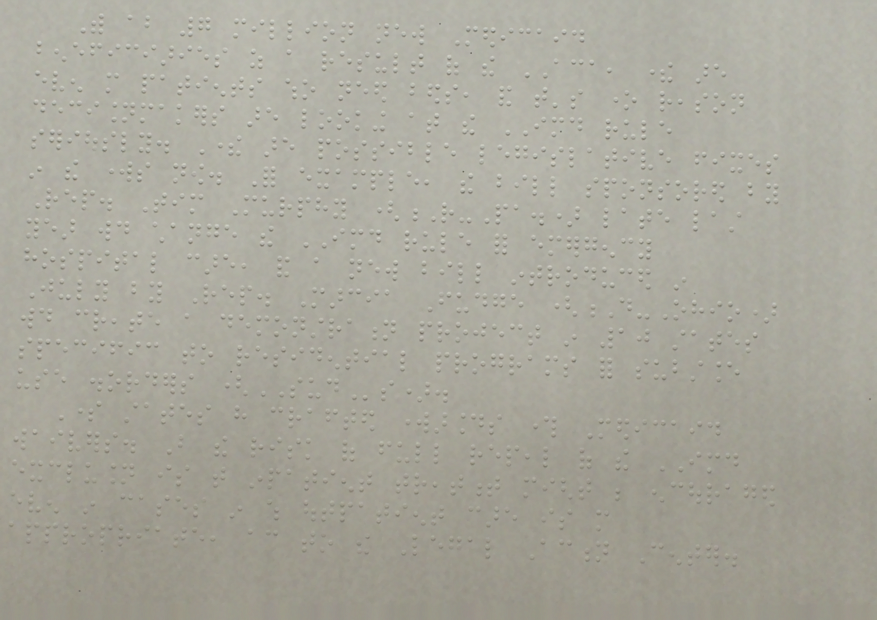With about 7 million new Medicaid
beneficiaries as a result of the ACA, there are
even more patients who need beds, and that's one reason
decisionmakers are looking at the IMD rule
seriously. There are possible legislative fixes
in the works now. For example, the bill sponsored by
Rep. Tim Murphy (R-Pa.) late last
year would change the IMD rule for emergency
hospital care, and a new bill introduced in
July by Rep. Marcia Fudge (D-Ohio)
would create a demonstration project in 10 states
specific to residential programs for substance
use disorders (SUDs).
Some states have crafted workarounds through Medicaid
waivers. But the risk of full repeal of the IMD
exclusion is that inpatient treatment might be encouraged
even in cases in which outpatient care is more
appropriate, according to the Legal Action Center.
